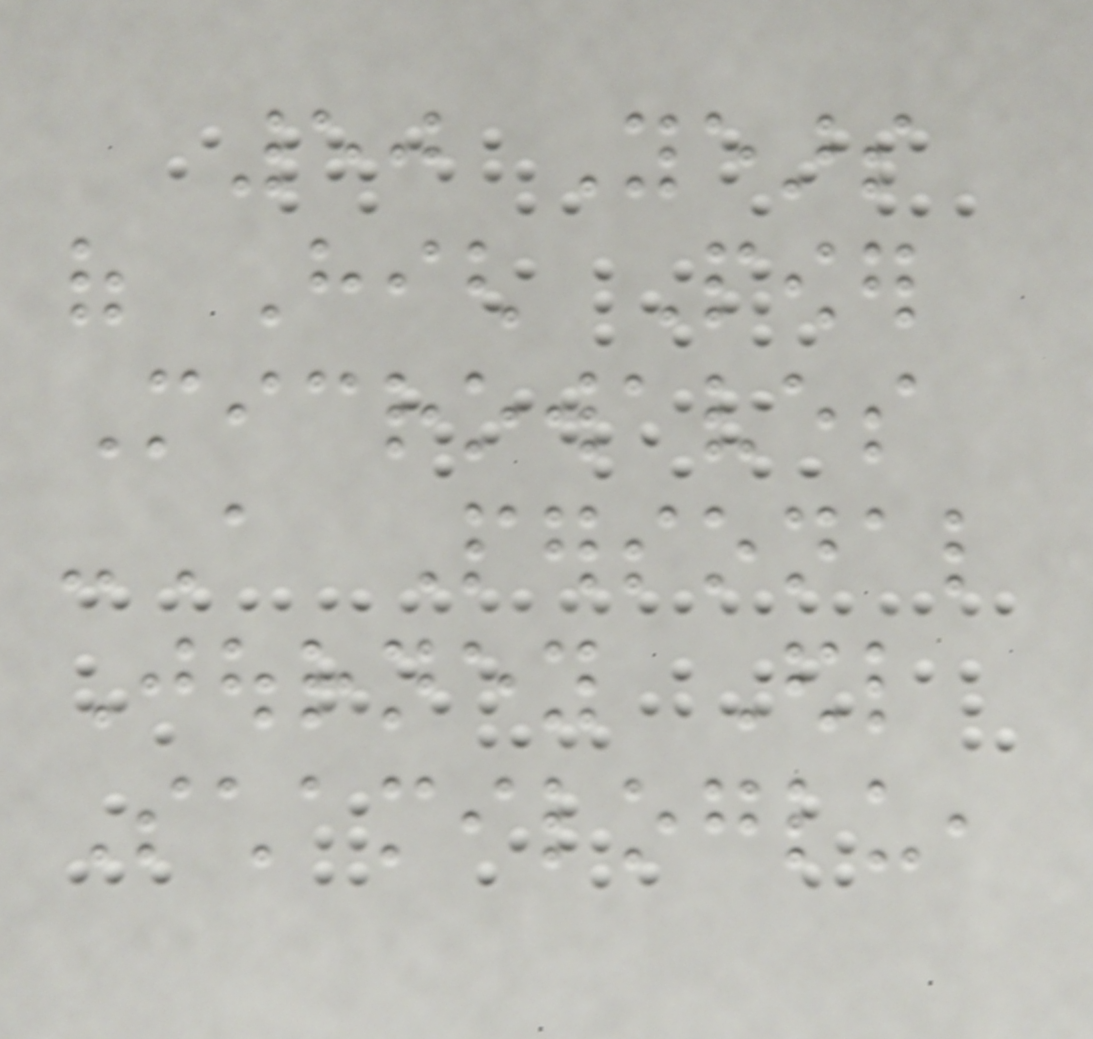50 Years
of High Power
Microwaves
-A Personal
Journey Edl
Schamiloglu,
